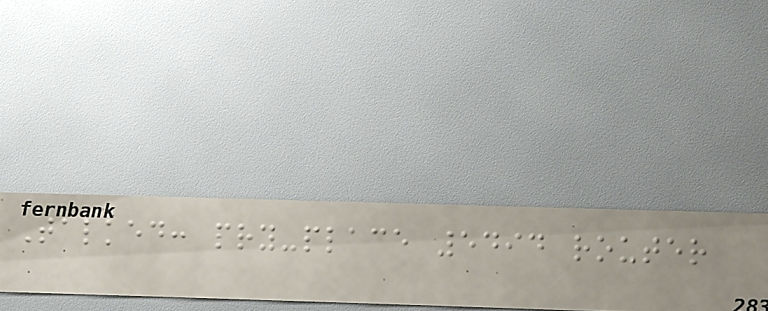Talked: pry-place 5494 router
